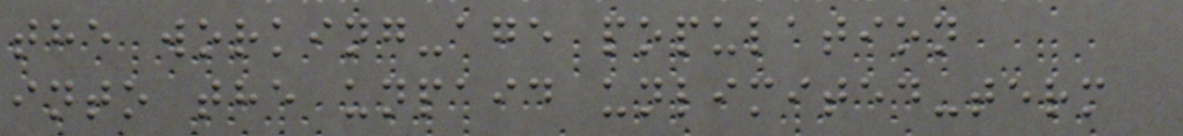the working-age population
into the unpaid unlimited-term
